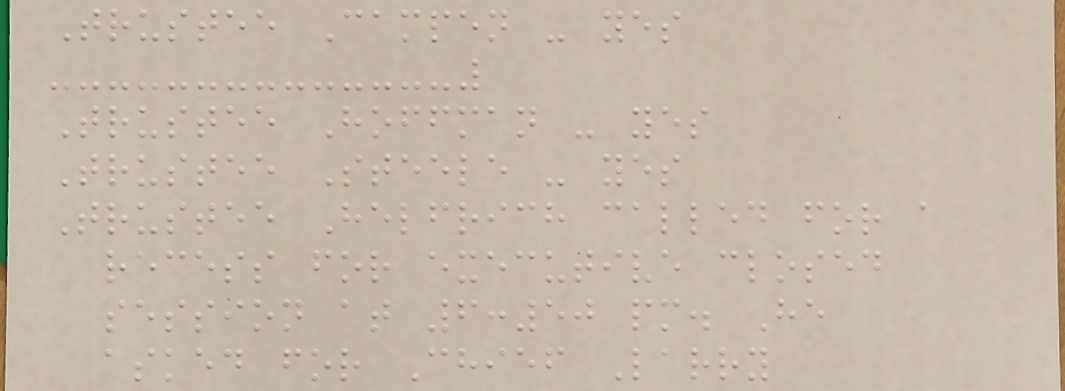Trustee Campen - yes
Trustee Hoffman - yes
Trustee Steele - yes
Trustee Helfrich called for a
recess for executive closed
session at 6:50 pm. He
asked for Chief Larry
